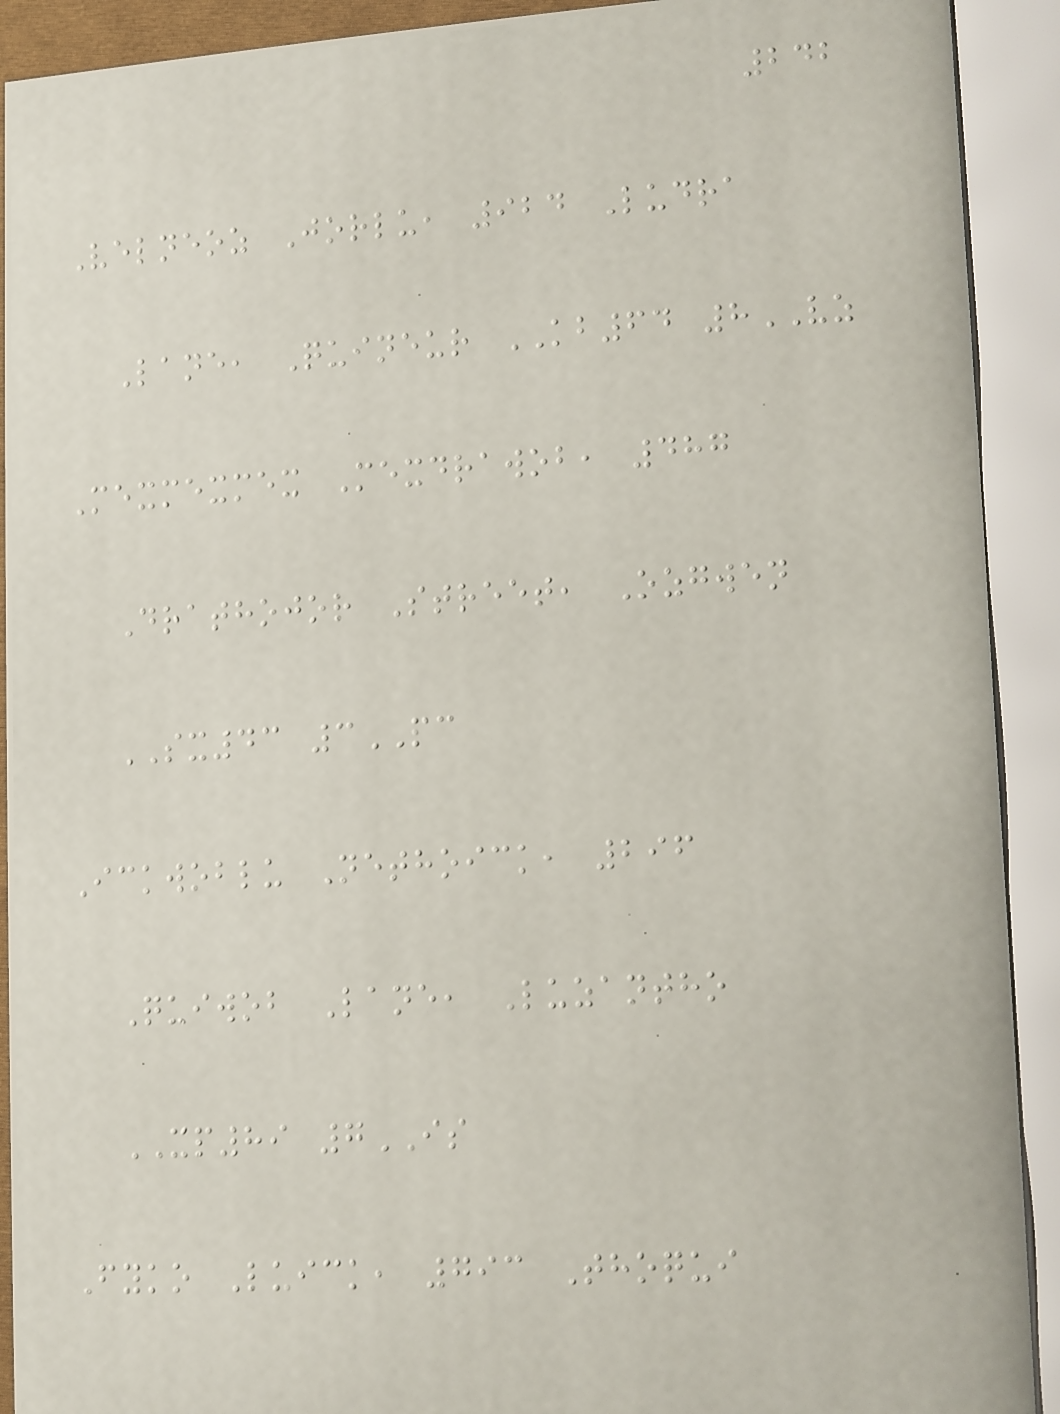242
Velneoz Jorlu, 924 Ludra
Lane, Quineur KB64 8VZ
Mexmexmex Mexdrawob, 487
Drathojor Street, Ozgwen
SX43 3PC
Ickwoblu Nethoick, 296
Quiwob Lane, Luzantho
XP89 7IS
Fyko Luick, 793 Thoqui
